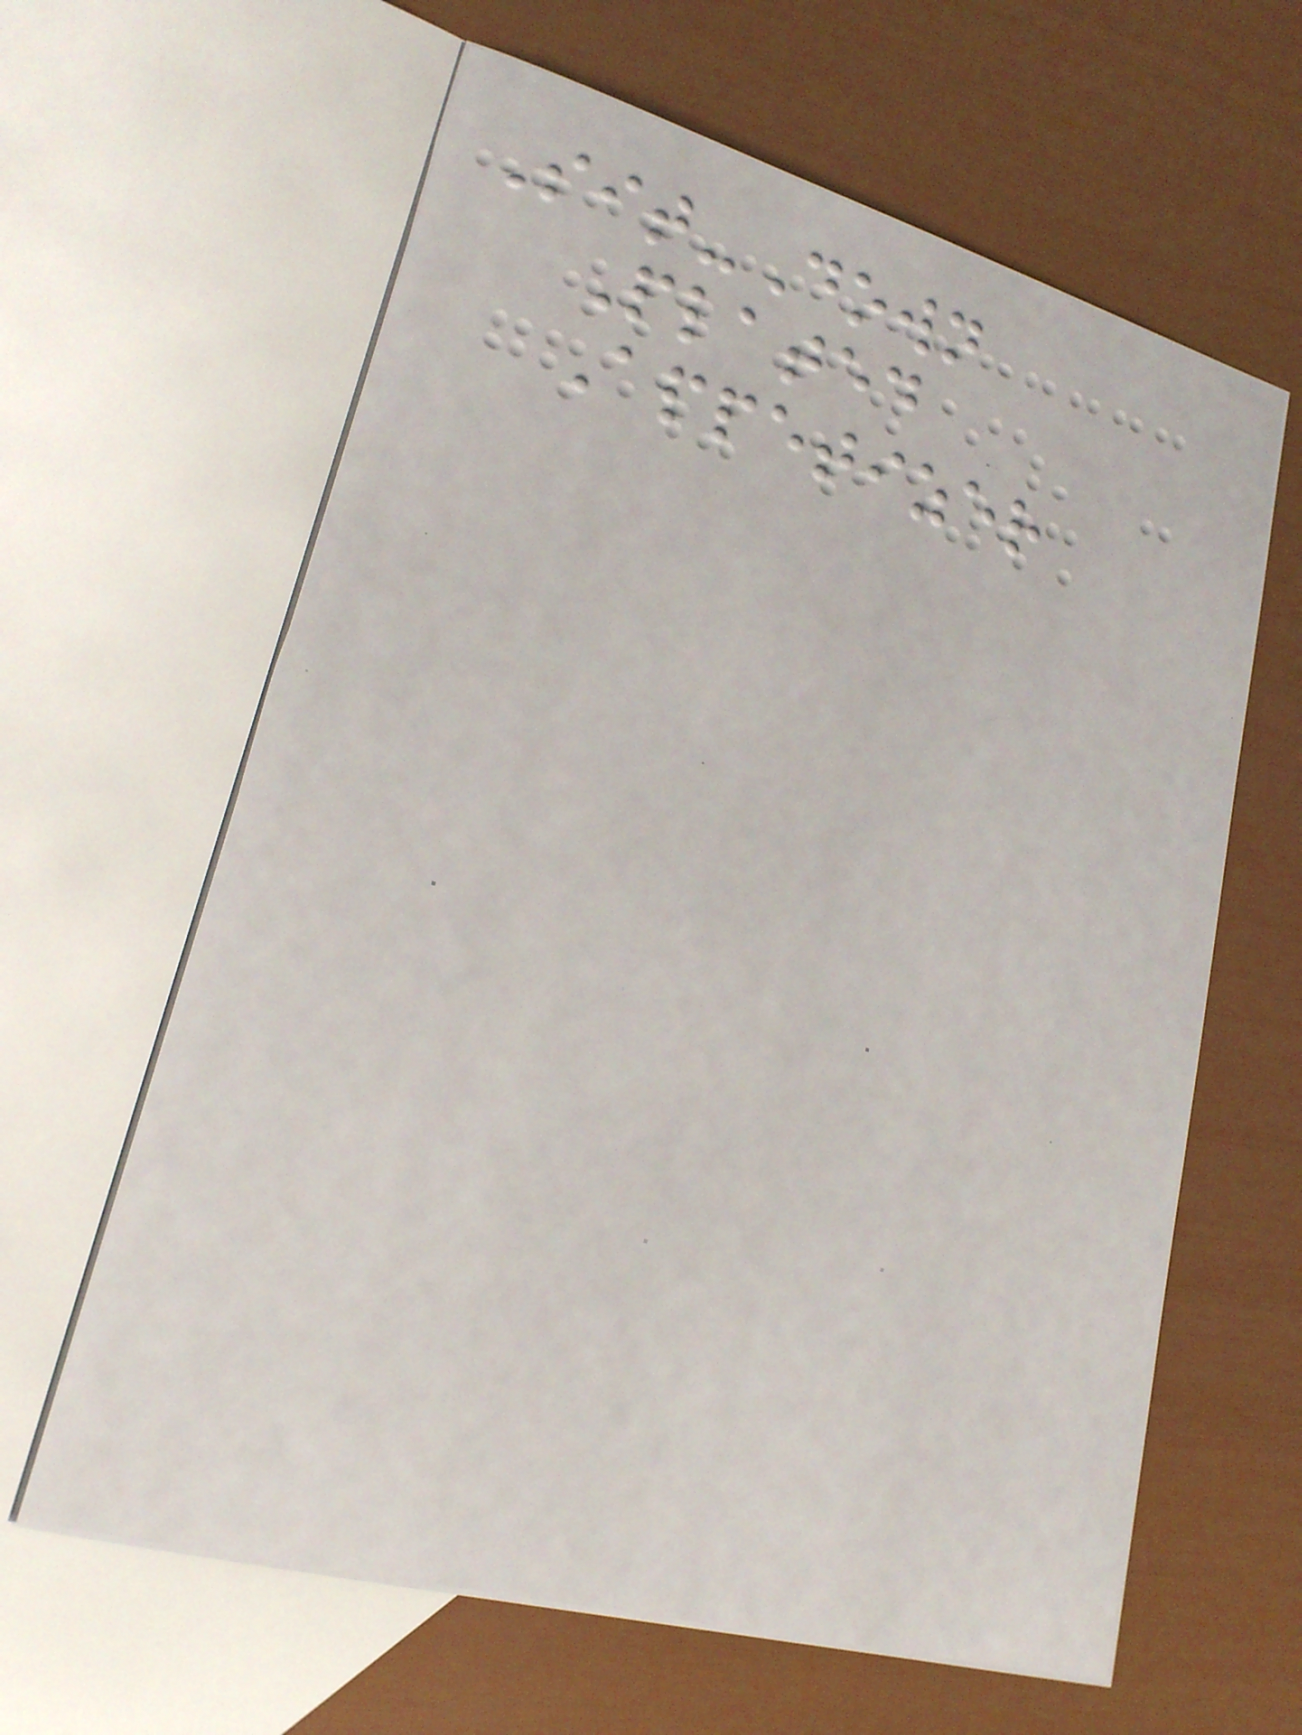Sit-Down
Plated
Appetizer
